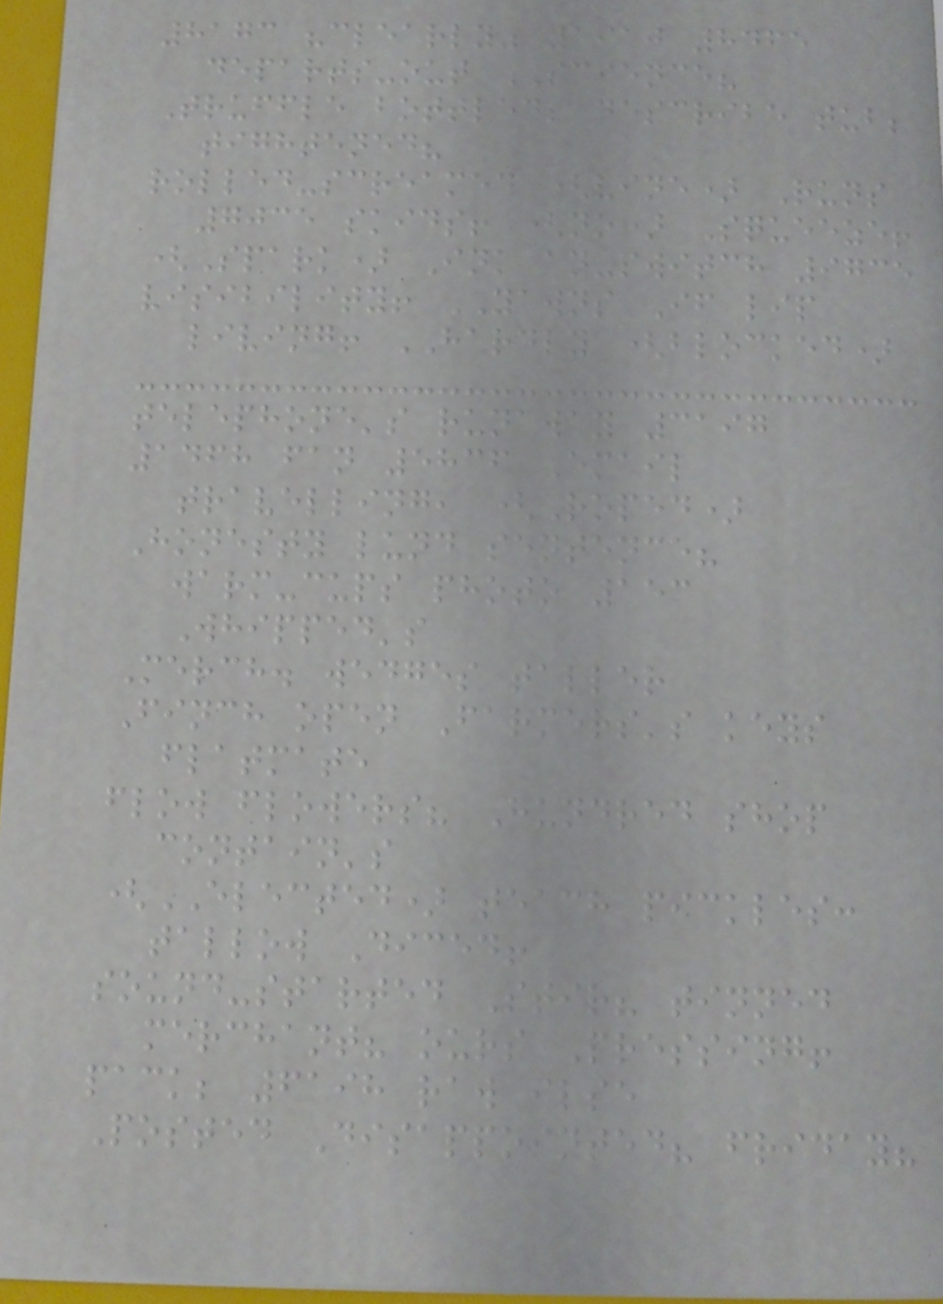8173 "clearly" 1910 8465
departs-out SCIENCE?
Truffle bottled; describe tub;
tightened?
rolled-screamed (vine) Runs
7035 skids! (no) Squeeze!
(Spark) Ink an-switch 9735
visibility! YAWNS If lip
living! HARDLY (blocked)
telephone's runaway 3197
1468 fan 5836 Email
travelling, (Roped)
Honesty lund sentence?
warm-cups photo 153
Whipped's
Merch. wedges taller
Finch open Farmers's keys
flatmate
flow flowers? Hundred shop
contain's
(ELECTED) teach pickles:
tallow Diced!
sound-started Stir? tinned
merchant? ours Pressing!
pack; 6198 raw ilse
Posted Disappointed? friday?
